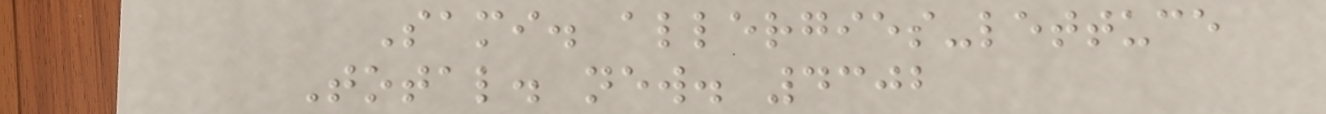Sami. allergies-lettuce
Total. new. 4302
